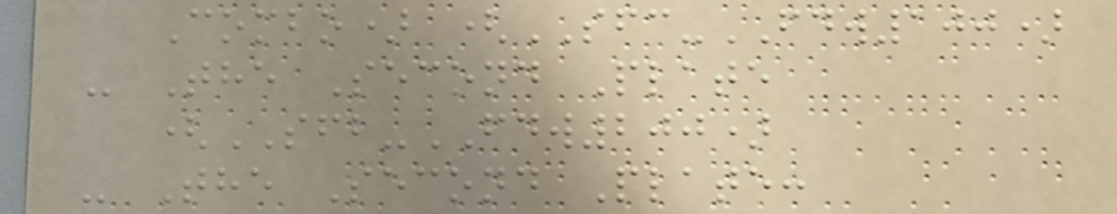Combo) (SFC-FDW100)
- The Second Plate
(SFB-FDW200)
- The Second Plate:
